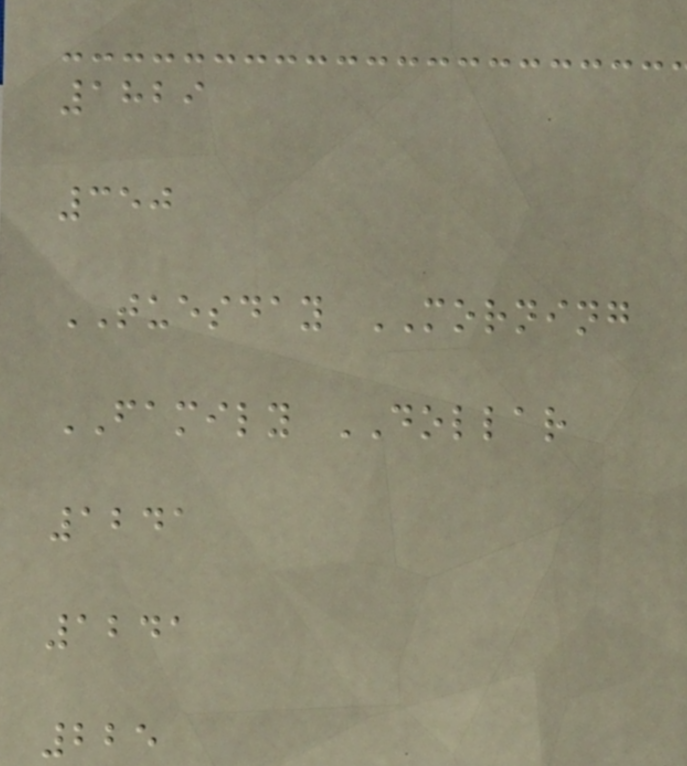1829
350
TUESDAY MORNING
FAMILY DOLLAR
1241
1241
225
